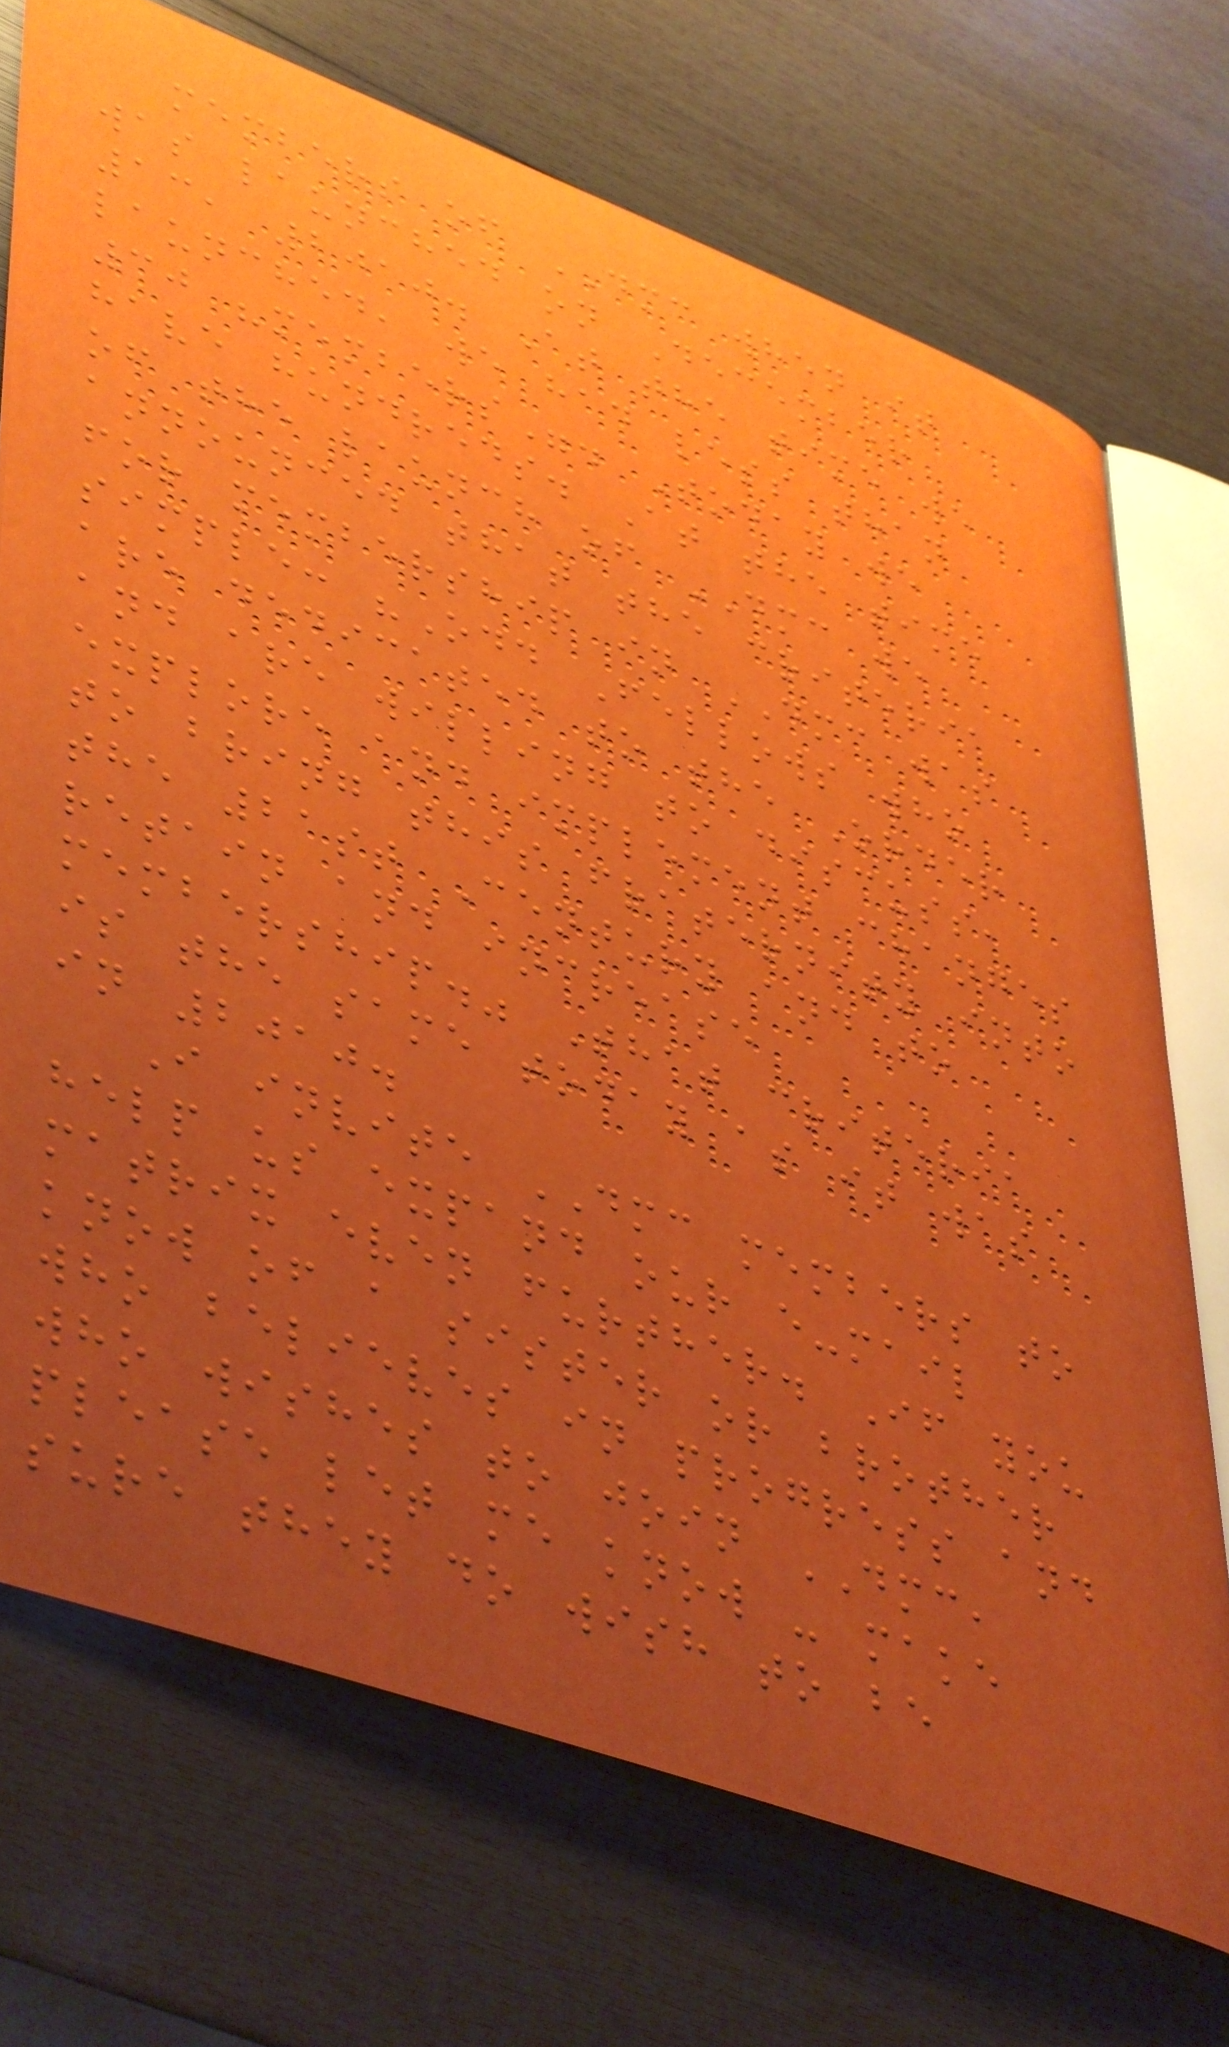members of DMC when it
was launched on December
13, 2010. At the time we
launched, we had less than
30 "members". Today we
have hundreds. At the time
of the launch of DMC we
announced that the criteria
for membership in DMC was
simple: "Odd Fellows who
are dedicated to the Order
and are willing to discuss,
explore and implement changes
to bring this fraternity into
the 21st Century and to
retain and increase
membership." That criteria
is the same today as it was
in 2010.
I invite DMC members to
help us expand our e-mail
matrix even further. If you
know of a sister or brother
who believes in progress and
who wishes to join DMC,
please let me know - make
sure they do wish to be
